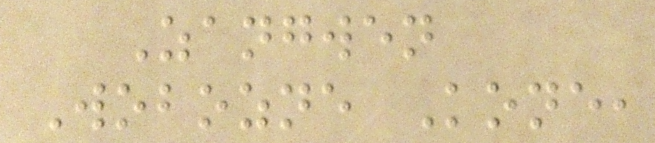Zangwen
Wobozne Kone,
